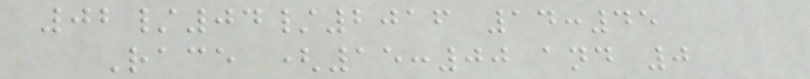02/04/2016 14:45
Race (15:00 and 0
